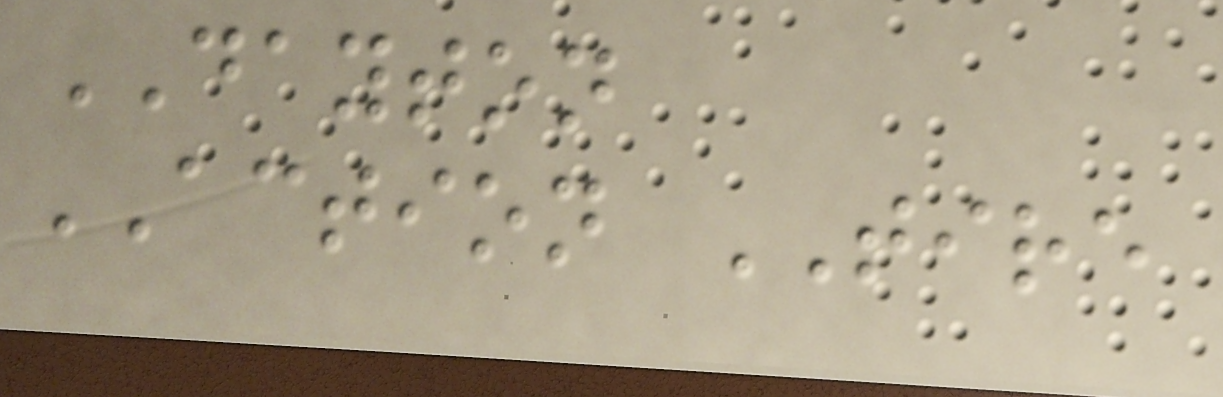DAYTON
ACTION TIRE
